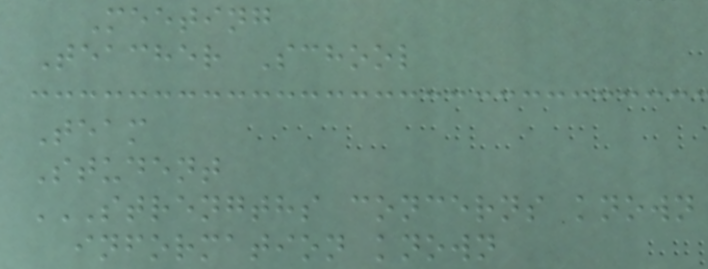Meeting
Teacher School
Team
Student
STRENGTHS CONCERNS KNOWN
INFORMATION KNOWN
